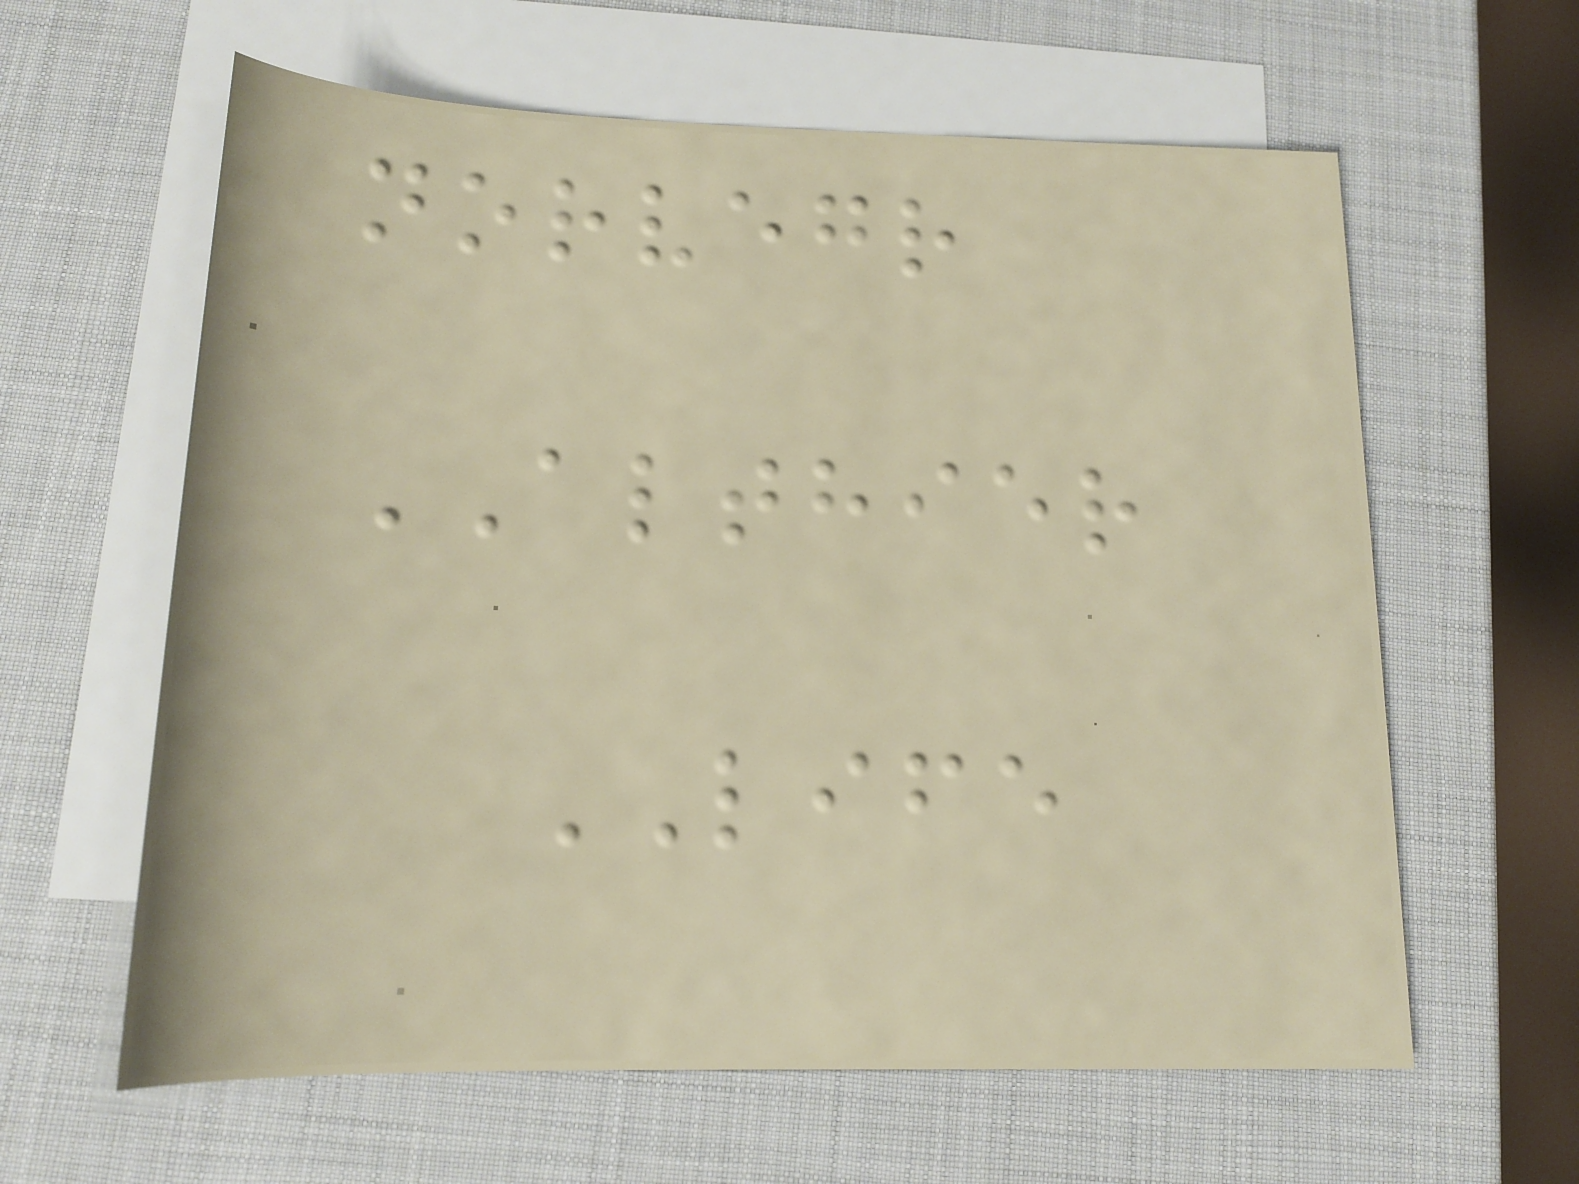norvegr
ALTHIER
LIFE
